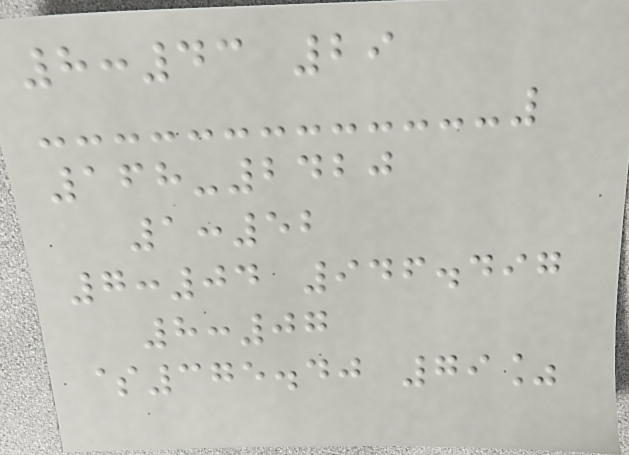8:43 29
168-2420
1:52
7:04 946.497
8:07
$375.40 79%
